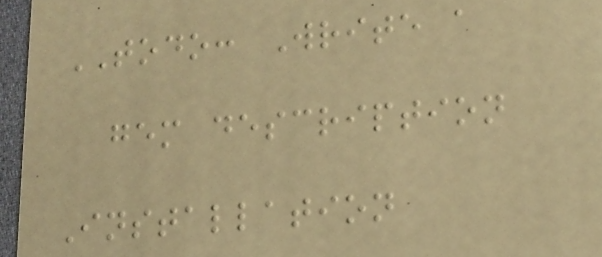TODO: Write a
gem description
Installation
